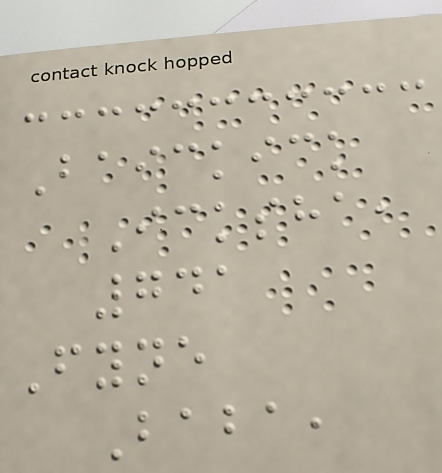Baickick
Icksha,
741
Fyne
Baba,
